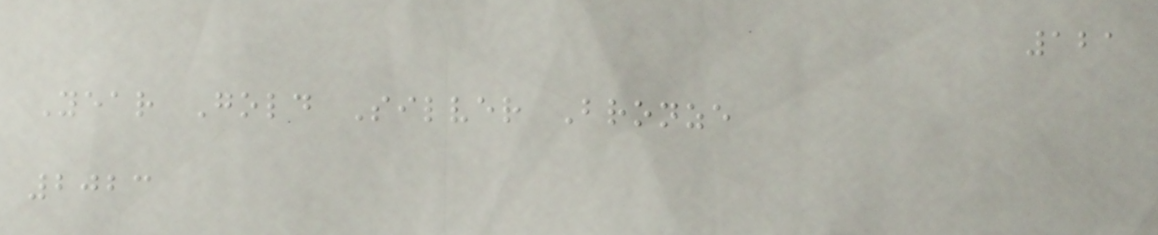121
Year Gold Silver Bronze
2023
